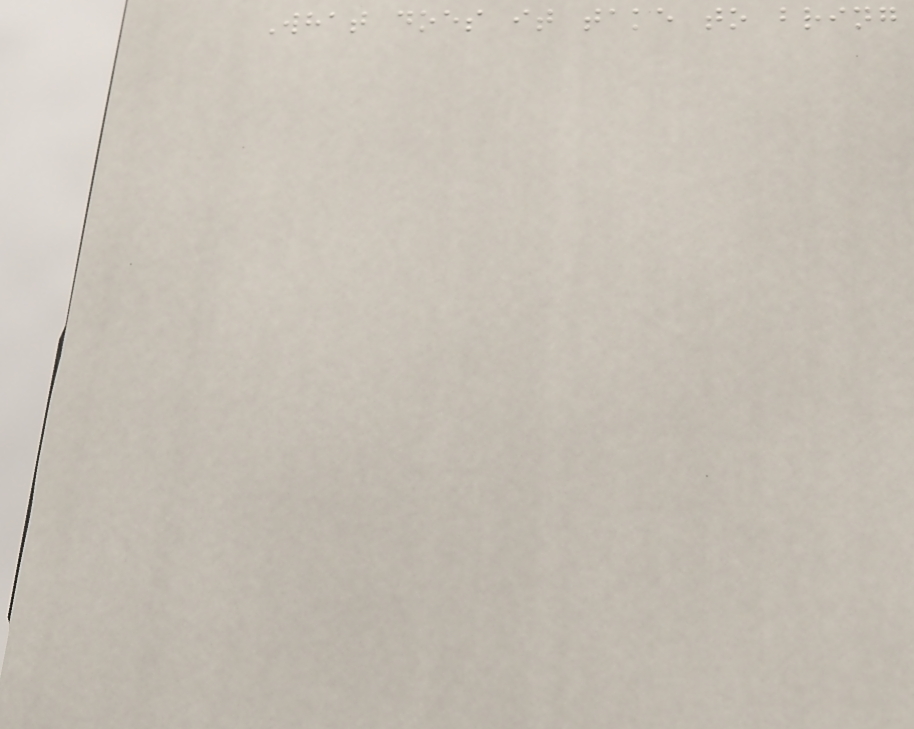What does it take to bring
